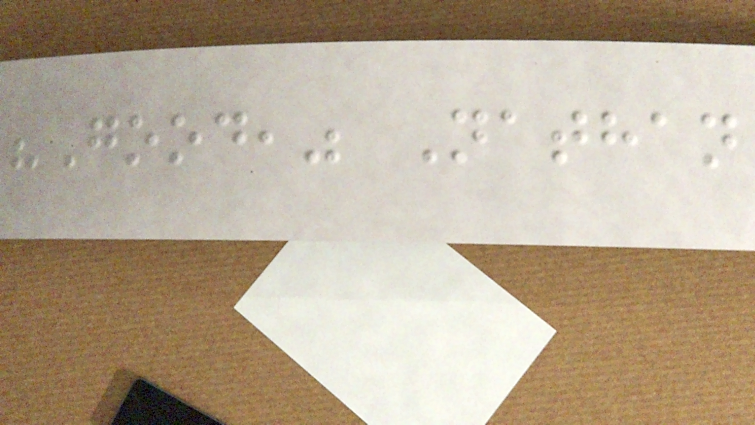"Good," Nathan
